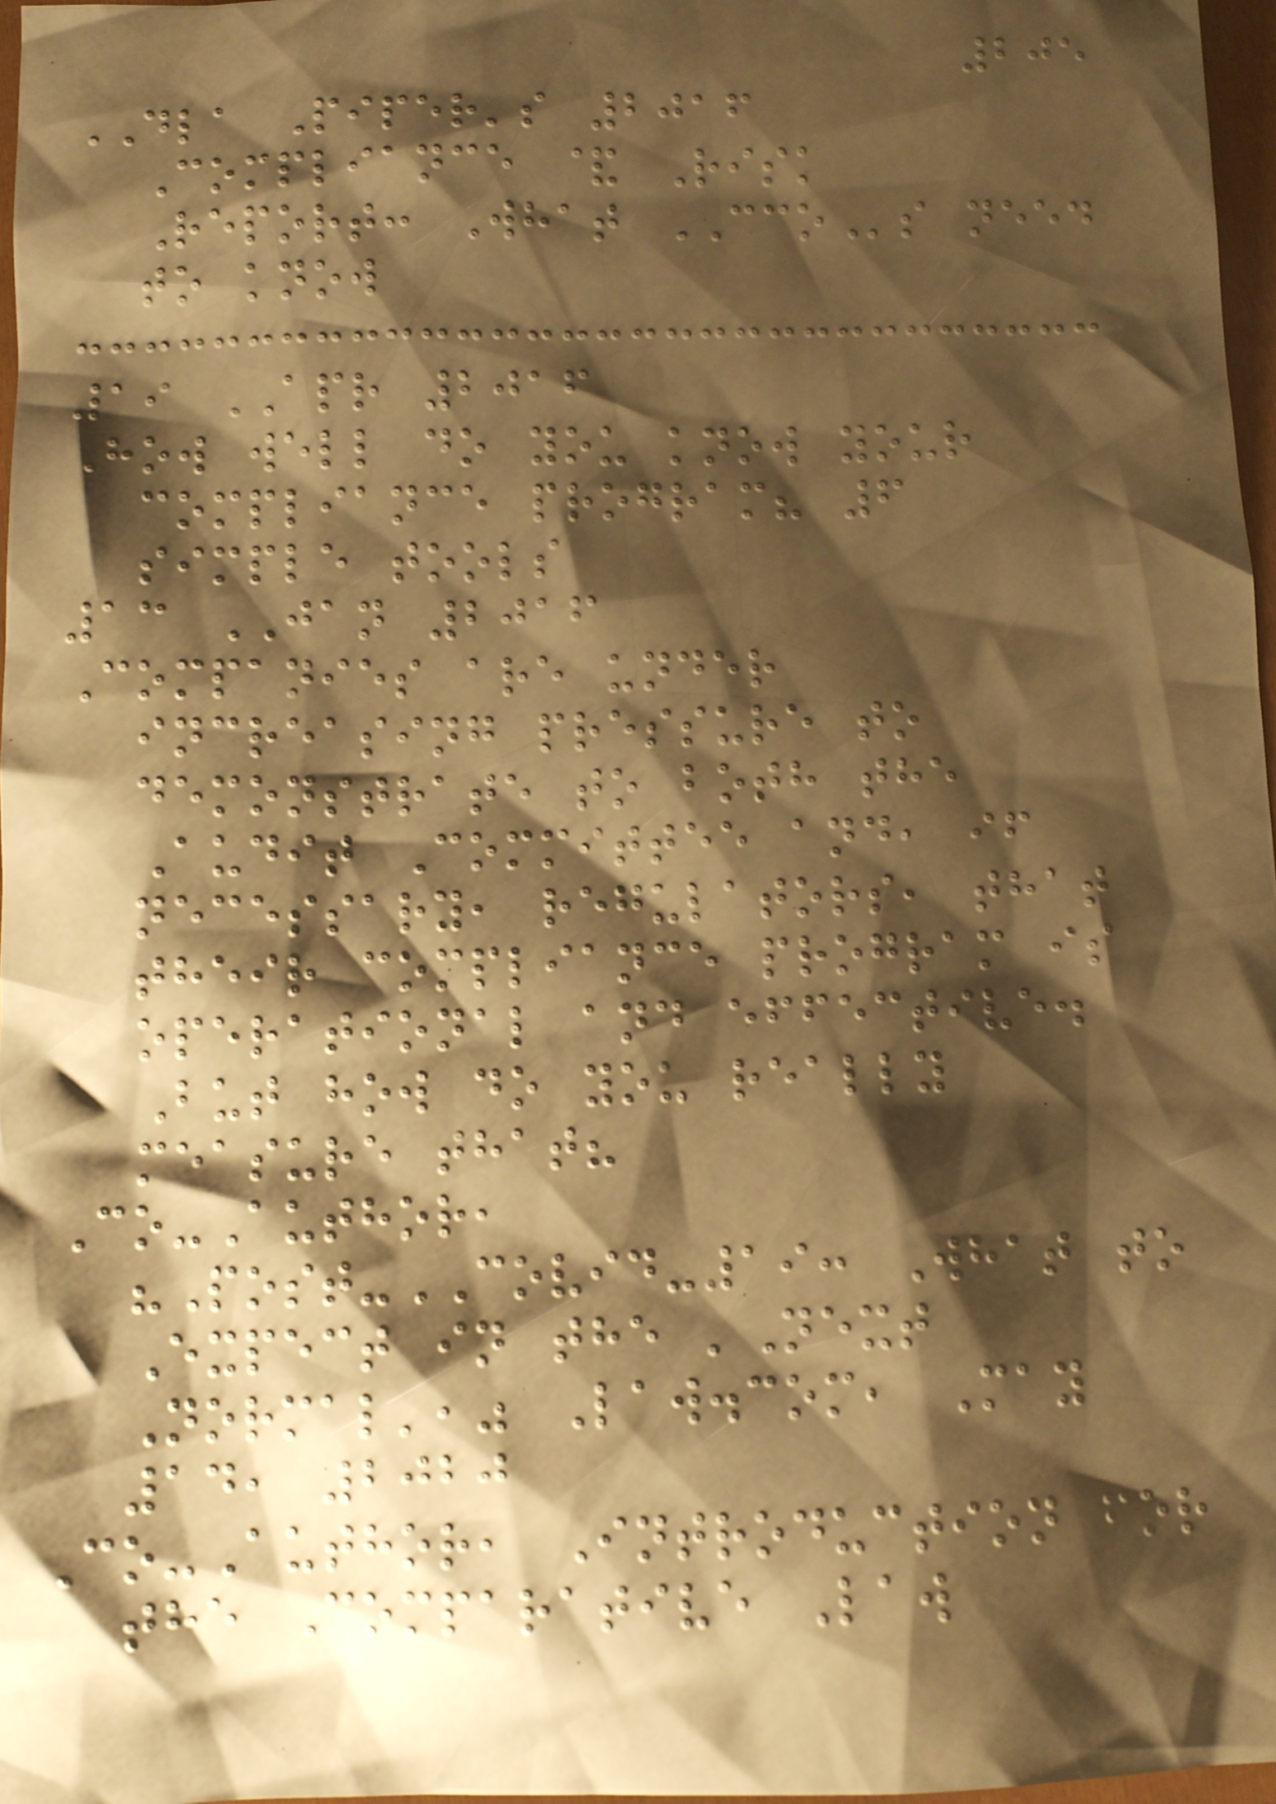205
DLA Piper's 2016
Compliance & Risk
Report: What CCOs need
to know
19 APR 2016
How well do you know your
compliance program? 6
simple tools
13 JAN 2016
Companies are under
increasing pressure to
demonstrate to both the
Audit Committee and, if
necessary, regulators, that
their compliance program is
operational and effective.
But how do you really
measure that?
Co-Author,
"Post-COVID-19: What to
Expect in the 'Next
Normal'," Law.com, May
14, 2020
Co-Author, Introduction for
the Comparative Law
